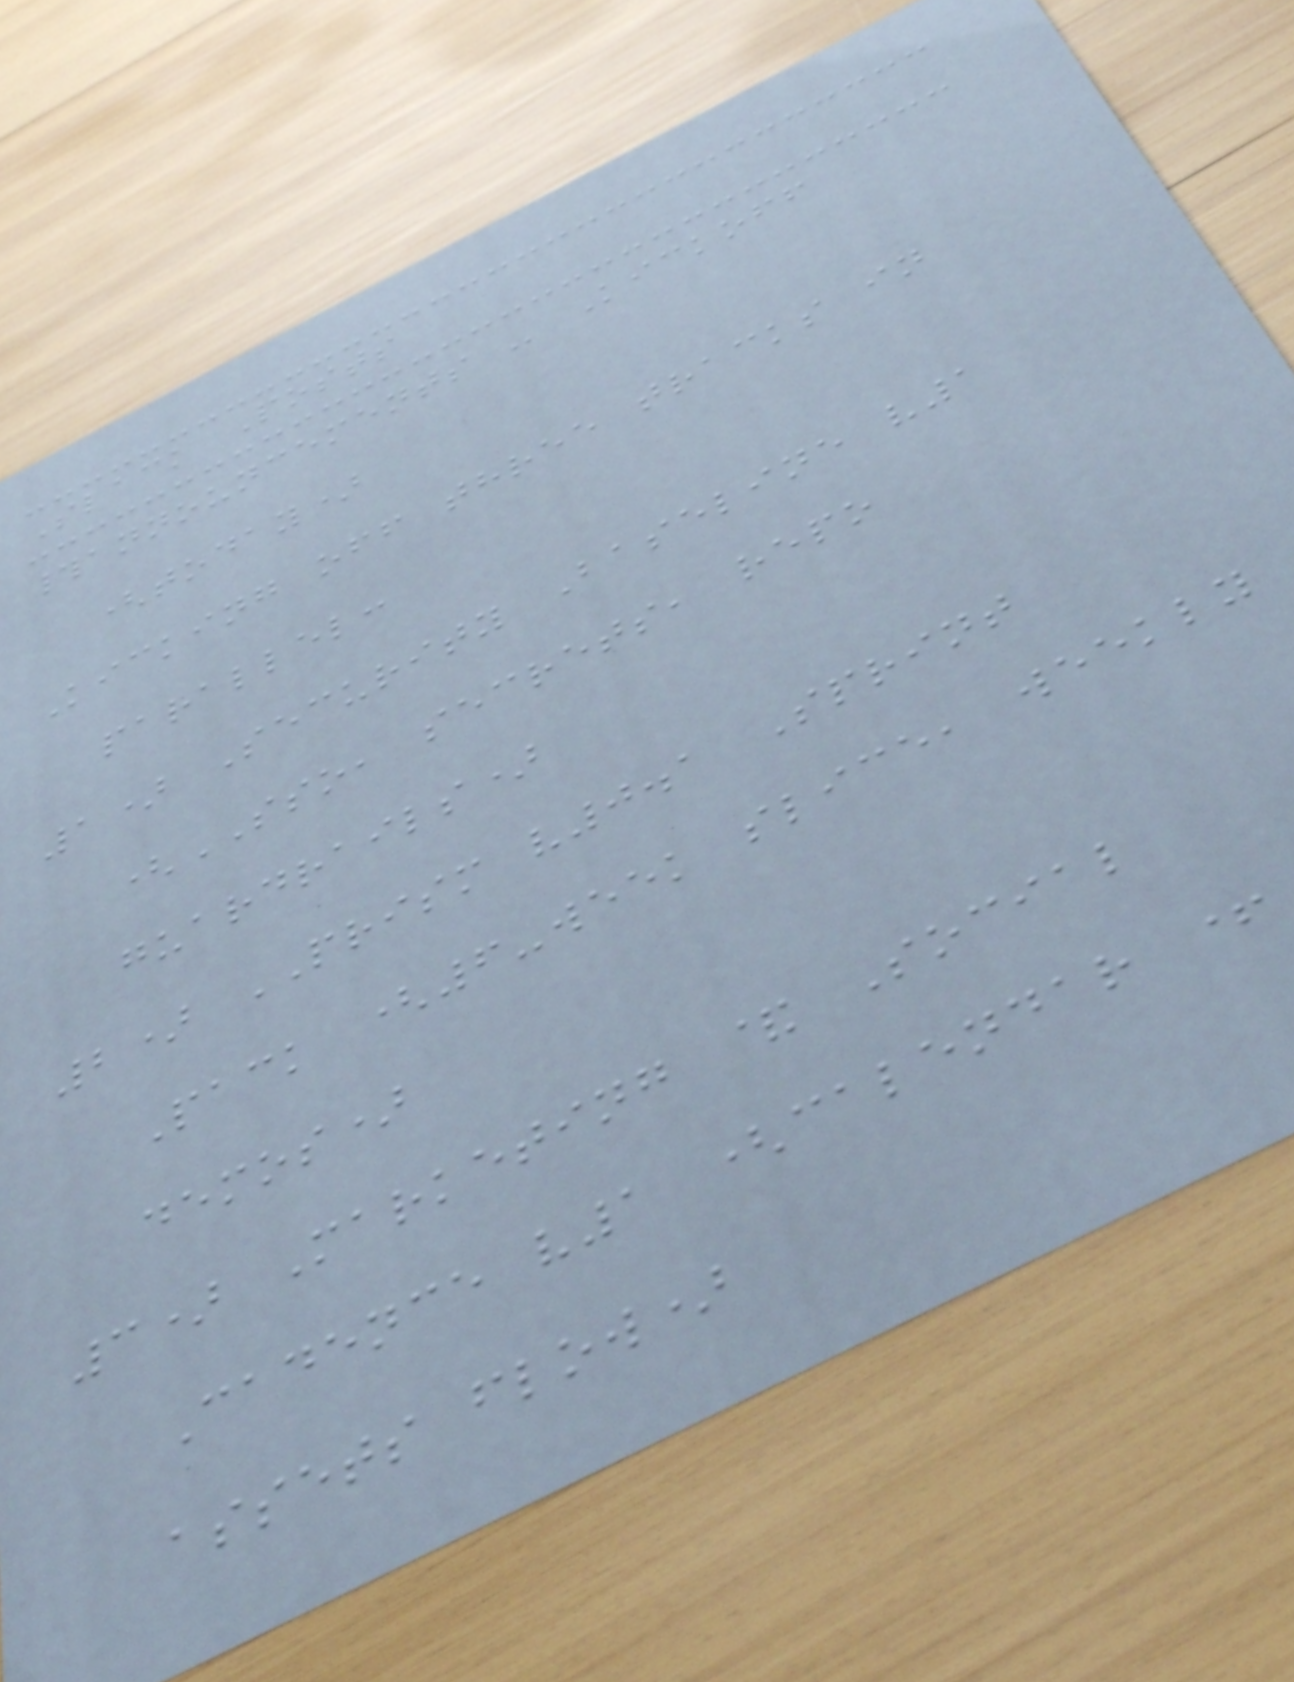Slack Posts
#announcements - Kickoff
(today)
Kicking off three tracks in
parallel:
1) Security Baseline v1
(SSO, secrets, repo
guardrails)
2) PRISM v0.1 Sprint
Pack (6-week slice, weekly
demos)
3) Marketing & Social
Cadence v1 (calendar +
assets flow)
